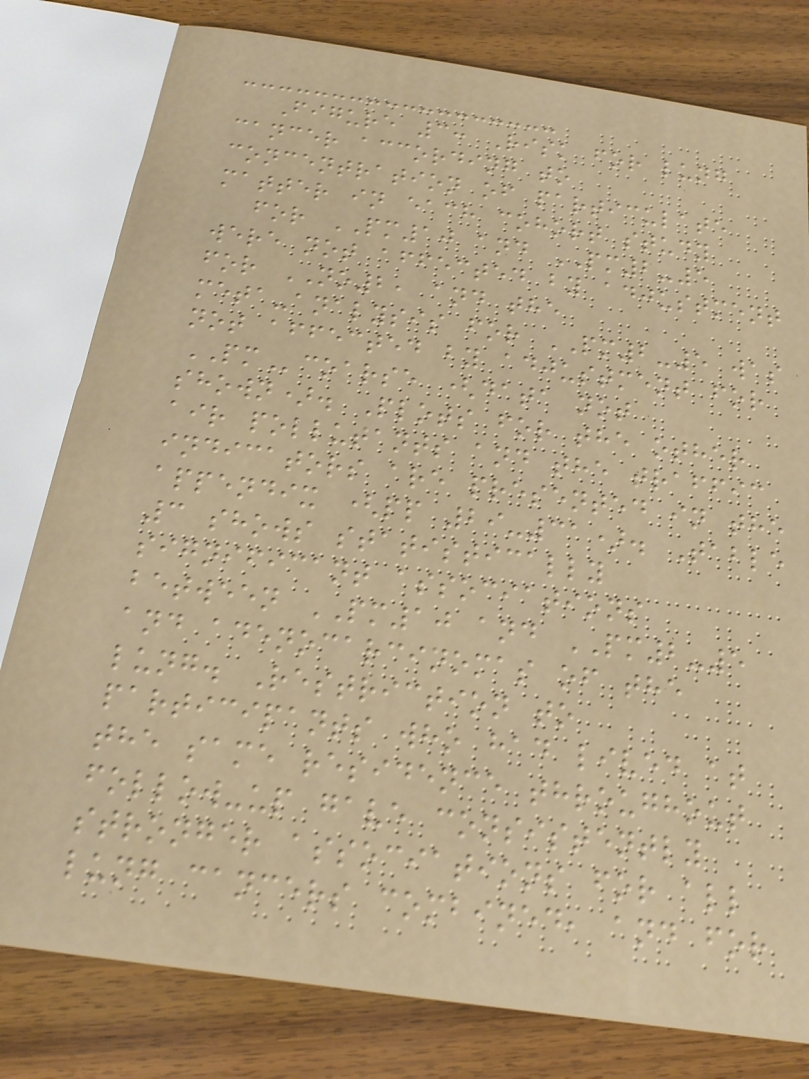Figure 3: Risk for lung
cancer according to
concentration of particulate
matter in each cohort study
for PM10 and PM2-5
were not affected by adjustment
for NO2, and the
meta-analysis for PM2-5 was
not affected by adjustment for
PMcoarse (data not
shown). Plots for the other
air pollutants and the traffic
indicators are presented in the
appendix (pp 29-31). Table
3 shows statistically
significant associations
between PM10 and PM2-5
and adenocarcinomas of the
lung. Restriction to
participants who had lived at
the same residence throughout
follow-up gave consistently
stronger associations for all
lung cancers combined, and for
